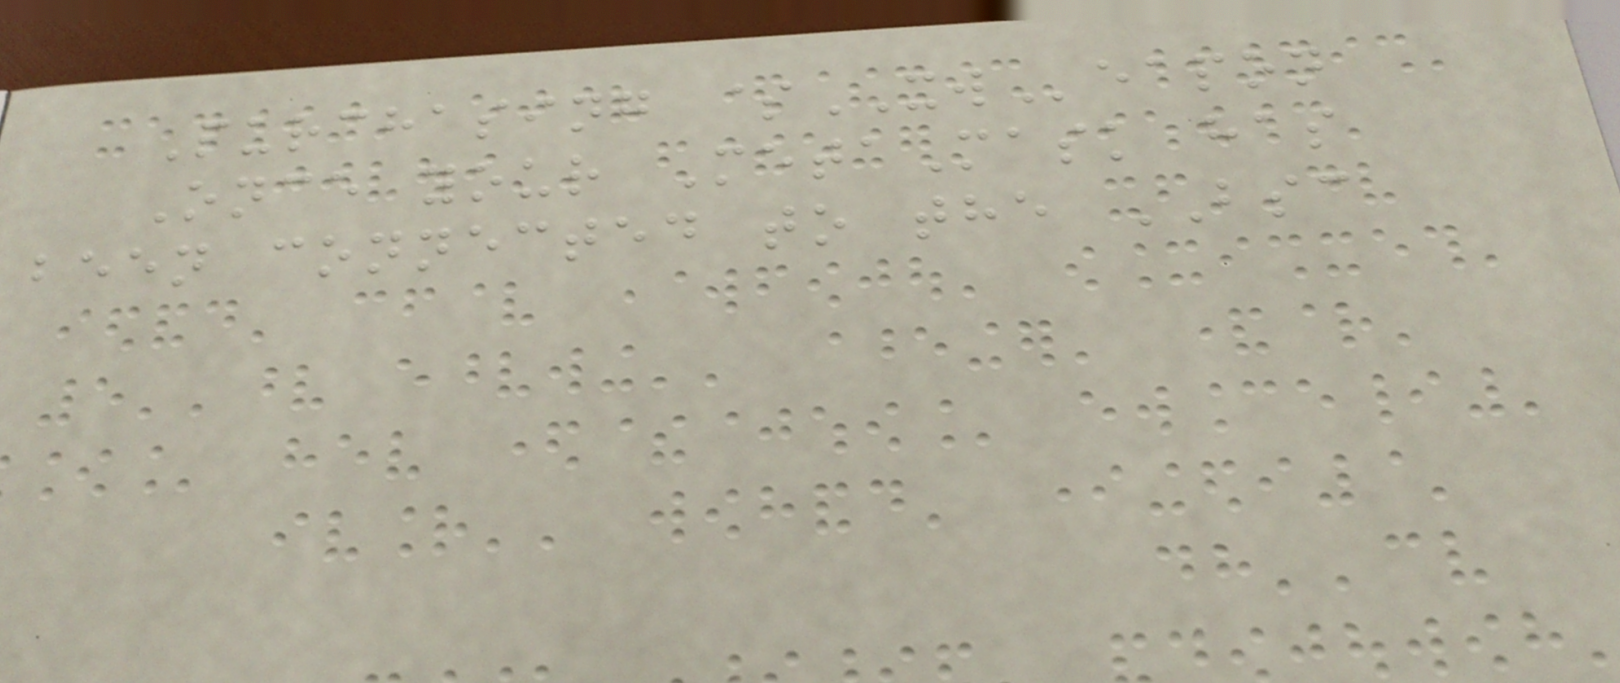Purchasing $XWeapon
Once your MetaMask has
been connected to the BSC
